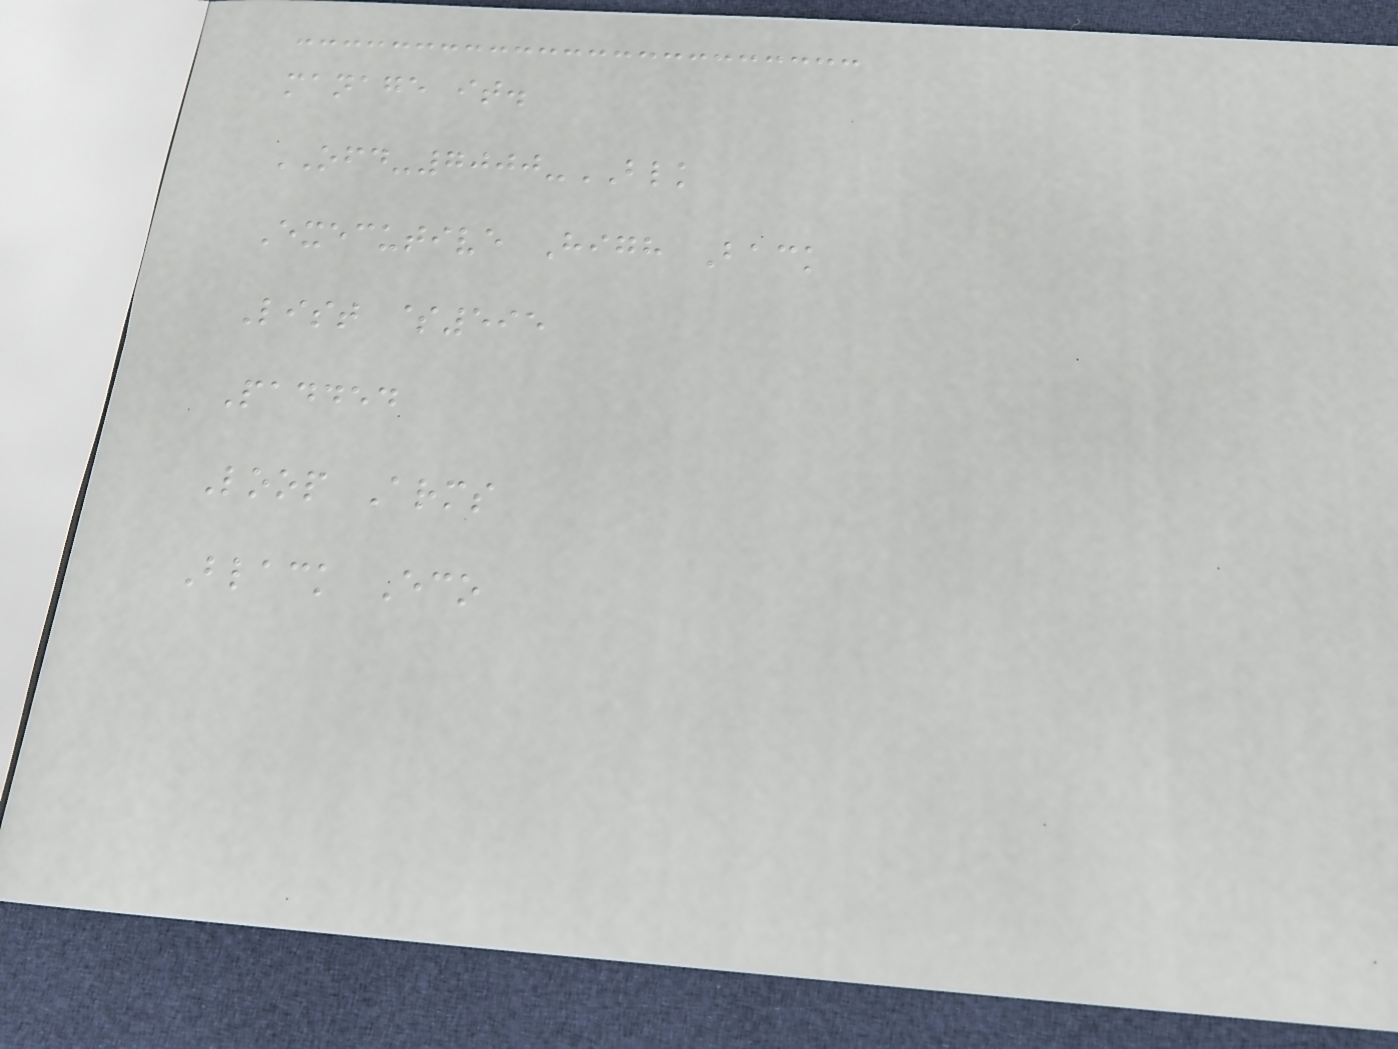manage it.
OFD-7000-BLK
Executive High Back
List $595
Padded
Loop Arms
Black Eco
